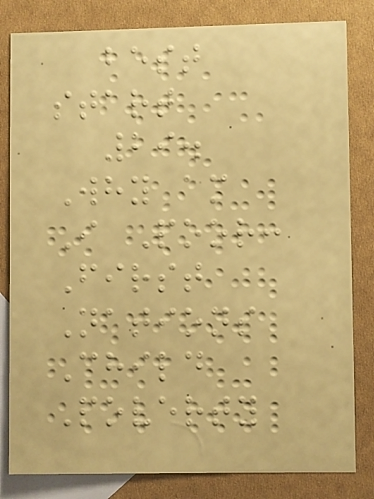best
start
29.
Why am
I Poor:
First
Nations
Child
Poverty
